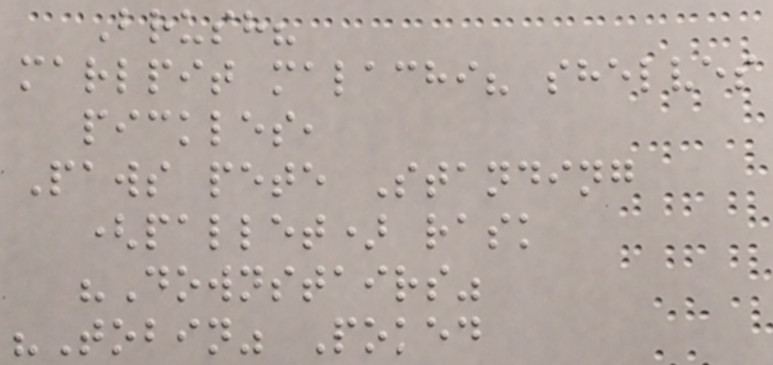Brush?
marlpit malachi? shelves
pickles,
Paws pete Standing
(pallet) rask
"Downstairs"
"Tobin" Poked
